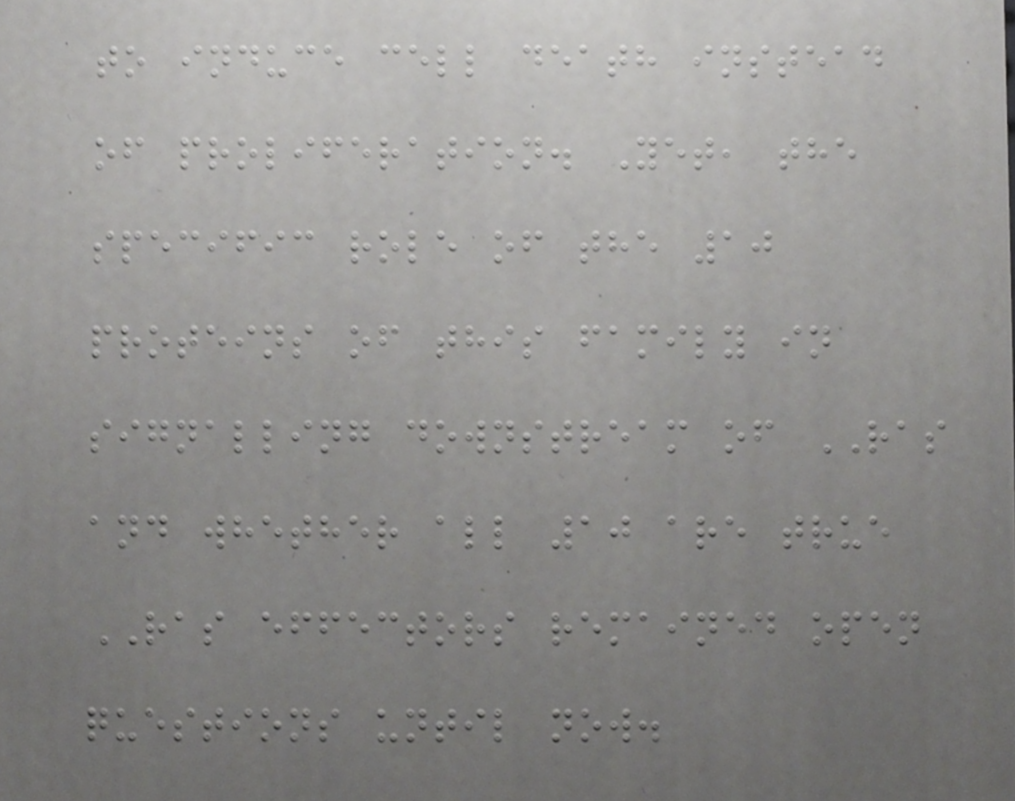to induce cell death instead
of proliferation. Yet, the
specific role of the 10
proteins of this family in
signalling downstream of RAS
and whether all 10 are true
RAS effectors remained open
questions until now.
